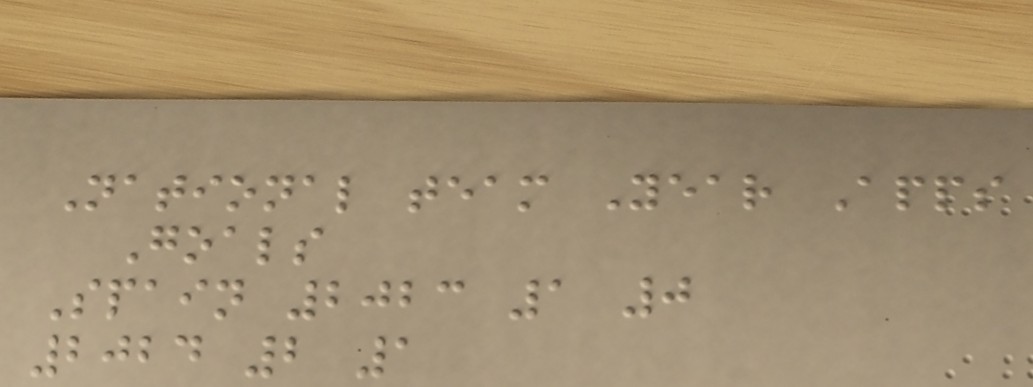National team Year Apps
Goals
Spain 2023 1 0
2024 2 1
